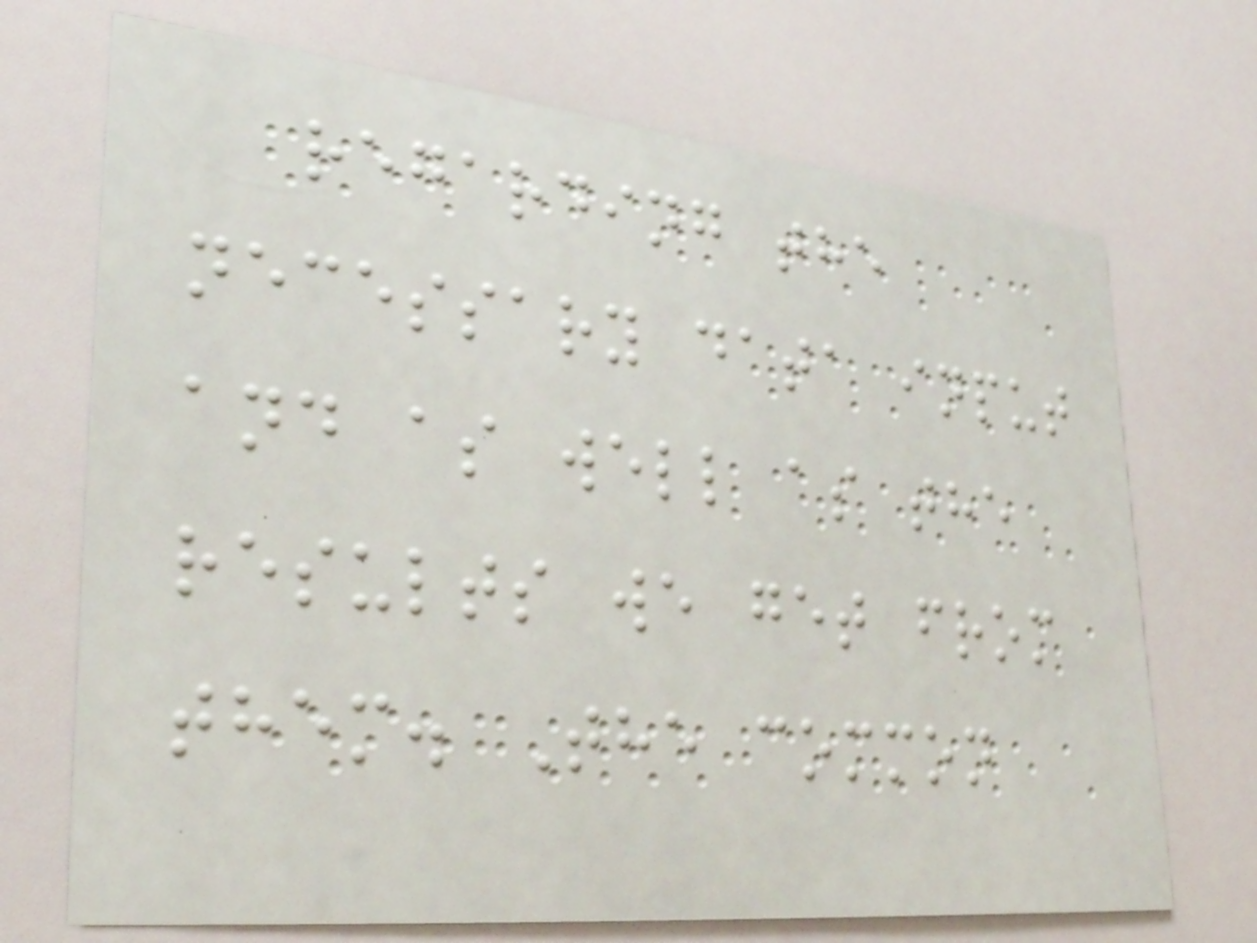regarding the
necessary data input
and as well as the
results we get from
them. The common
